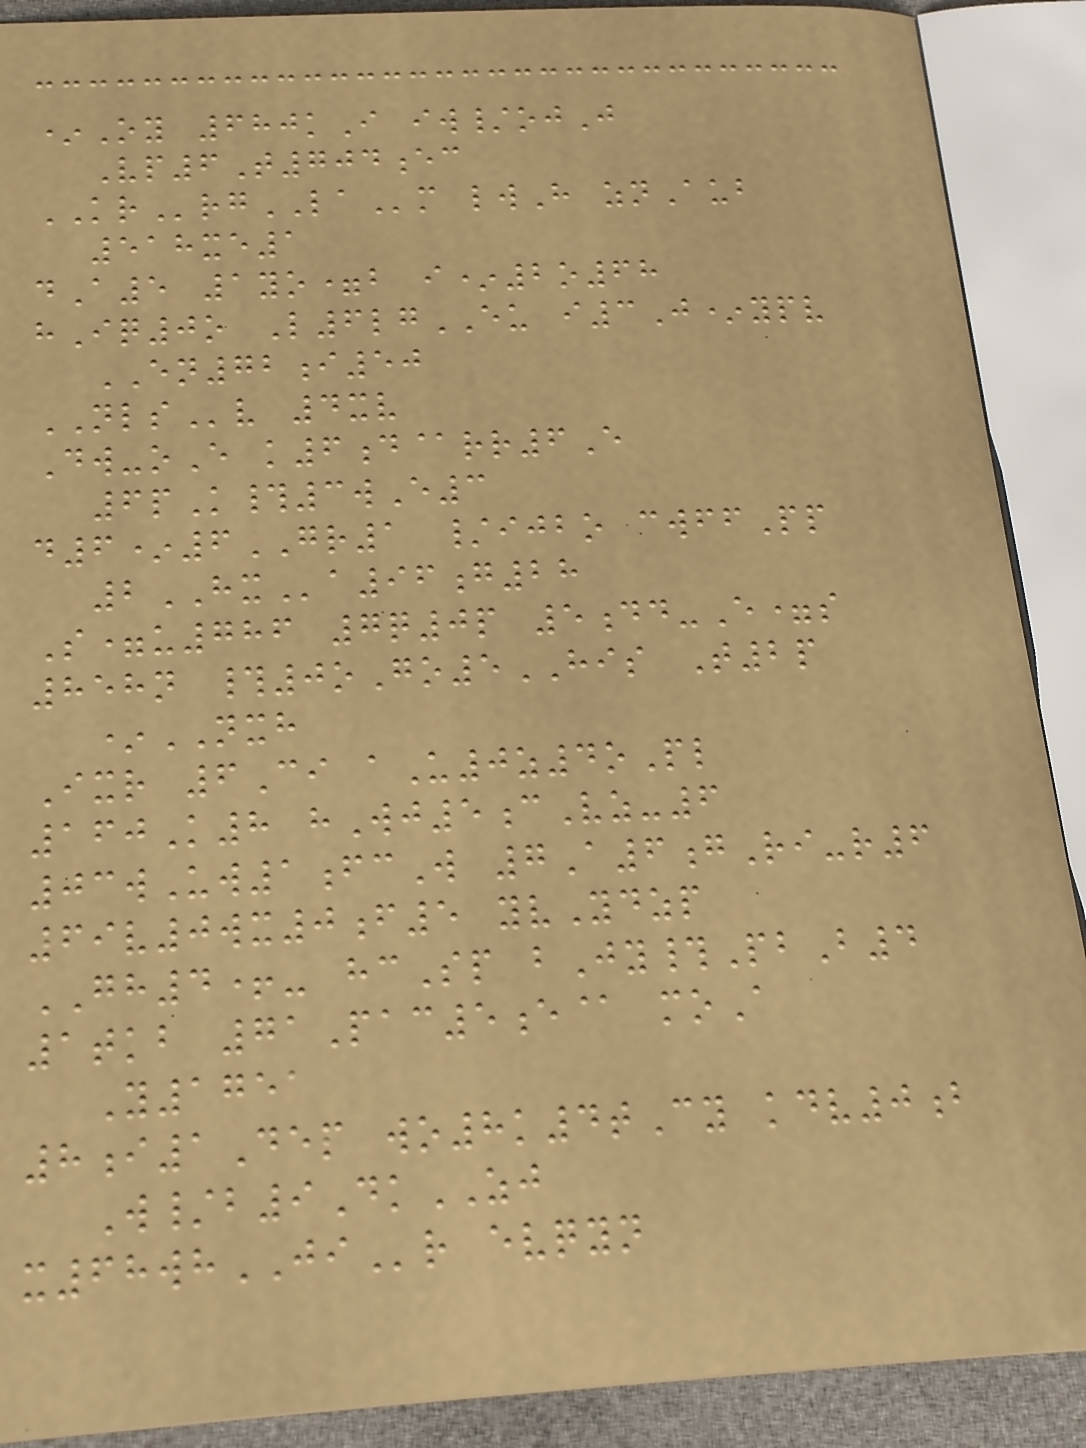*Oy 680kI iw/ojJ
Vp6T704ec
KRrgLAm lwH znAub
518xe1
dA5 1yo=b i*2o68
hIq0o L6lgEU i3J*ypv
EN72i50
NLSv 4xv
Dw-oE k6d@rr6E
6pK#3wE3
d6*6GR1 /ijbo cwffPp
2HXa96g28
S=u786 7q0p 5dd-E=s
858n #0oGo5HIS T2p
*NXH
Ixr 6Ci aU0z4oPl
160K8 hWj5cVz-6
03wUw1fcW 7A6gRi-r6
69v0wx0f5 yvYdzp
GH4+- hcSp bJy#PbB4
1tkb 71Pac5e@ moA
Y1751
8i1Dep wo8k4tCy kdv0b
W/b9DkZJ
x68whJIr evqyn
